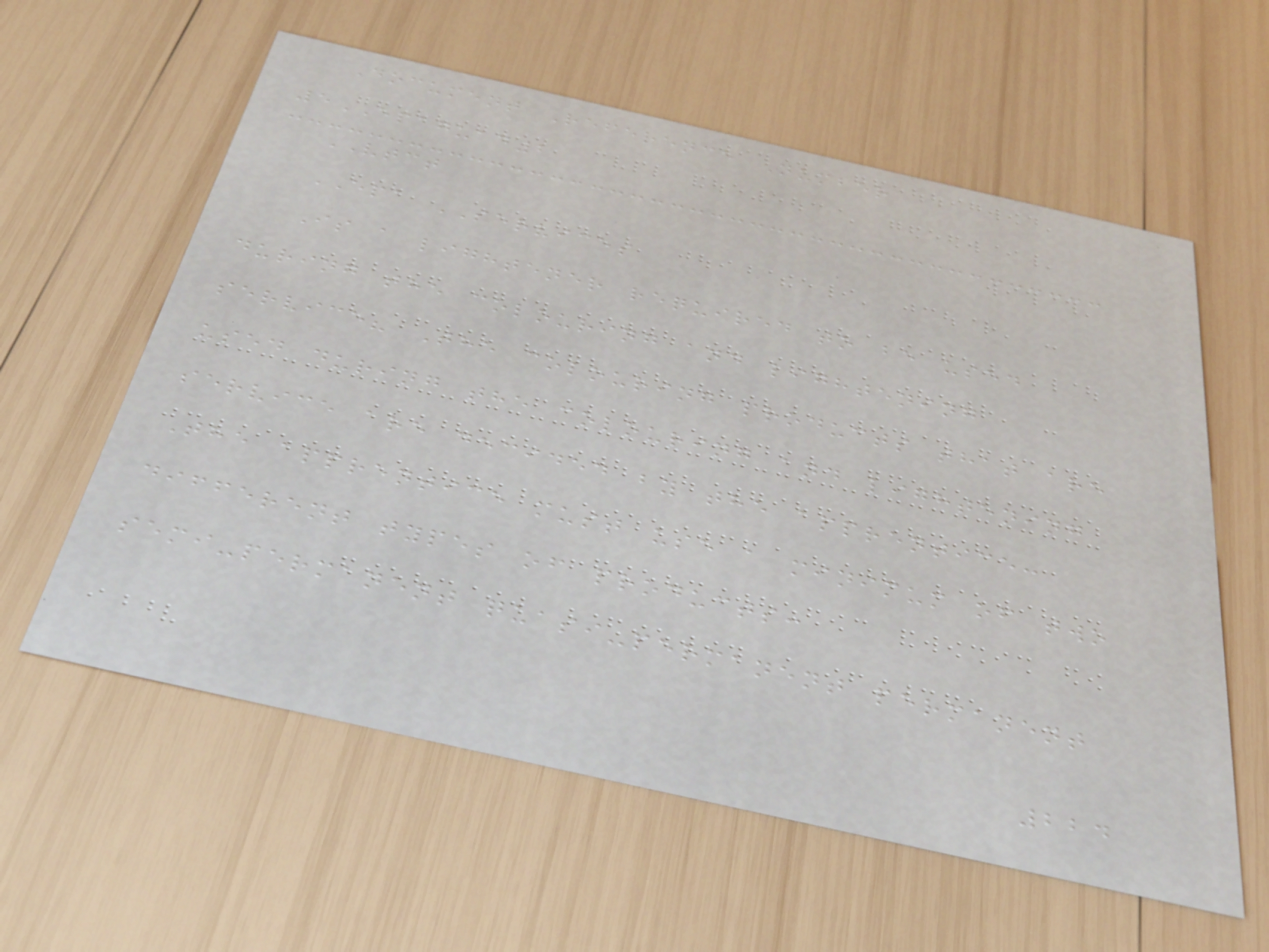Document Reference Number
5EPAGUAD2
VTCT
EPA SERVICES
Is a lightener required to be used
during the colouring and lightening
service? The colouring products that are
used during the colouring and lightening
service are decided by the apprentice:
The apprentice must use a minimum of two
different types of products:
semi-permanent quasi-permanent permanent
224
